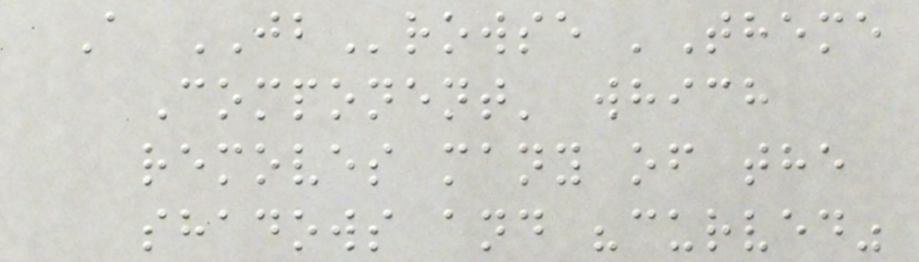A JBrowse 'Theme
Component' which
removes many of the
shadows and "curved"
